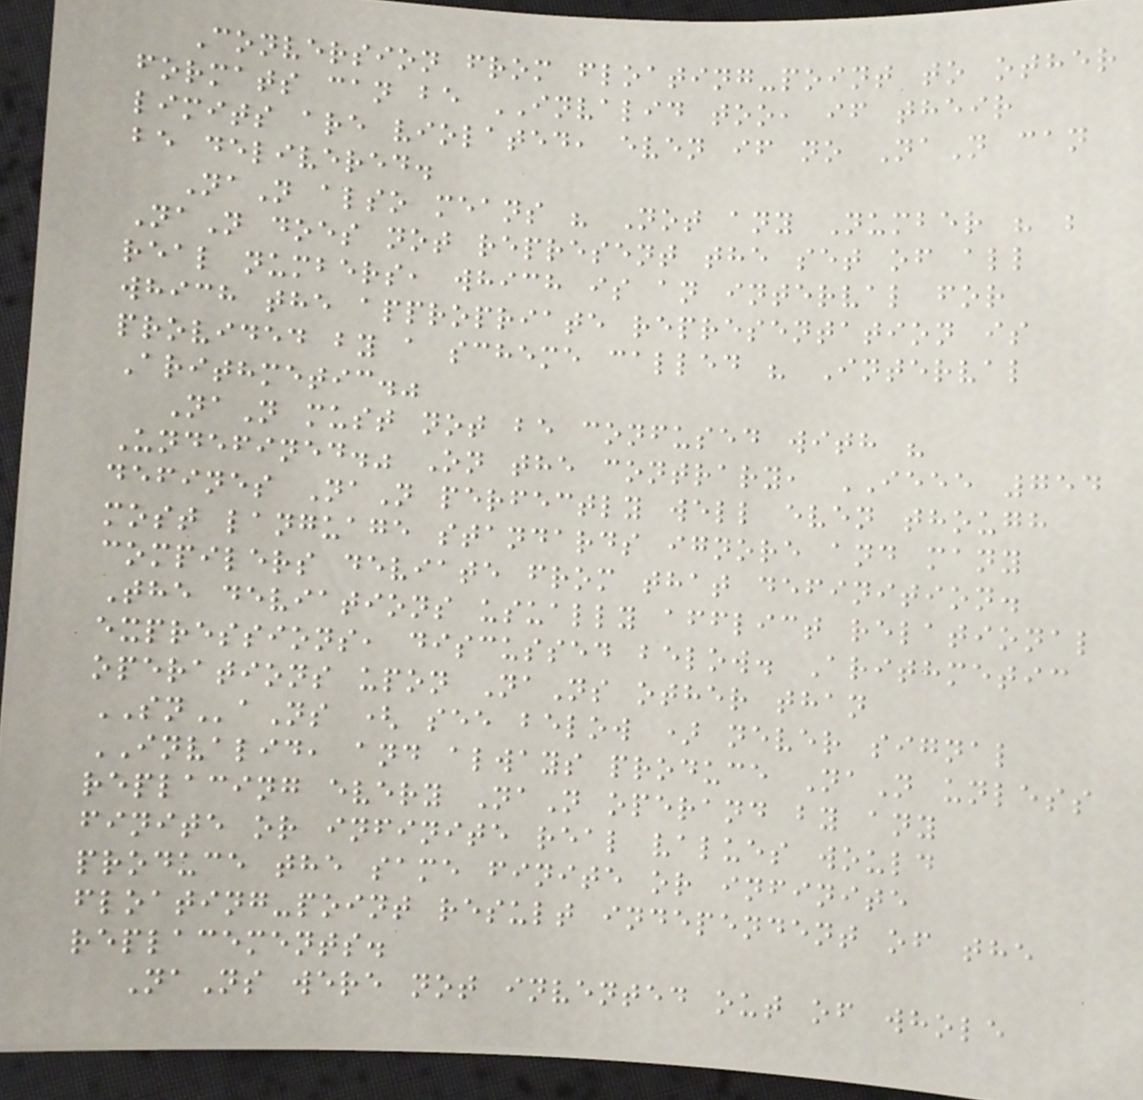Conversion from floating-point to other
formats can be INVALID too, if their
limits are violated, even if no NaN can
be delivered.
NaN also means " Not any Number " ;
NaN does not represent the set of all
real numbers, which is an interval for
which the appropriate representation is
provided by a scheme called " Interval
Arithmetic."
NaN must not be confused with "
Undefined." On the contrary, IEEE 754
defines NaN perfectly well even though
most language standards ignore and many
compilers deviate from that definition.
The deviations usually afflict relational
expressions, discussed below. Arithmetic
operations upon NaNs other than
SNaNs ( see below ) never signal
INVALID, and always produce NaN unless
replacing every NaN operand by any
finite or infinite real values would
produce the same finite or infinite
floating-point result independent of the
replacements.
NaNs were not invented out of whole
